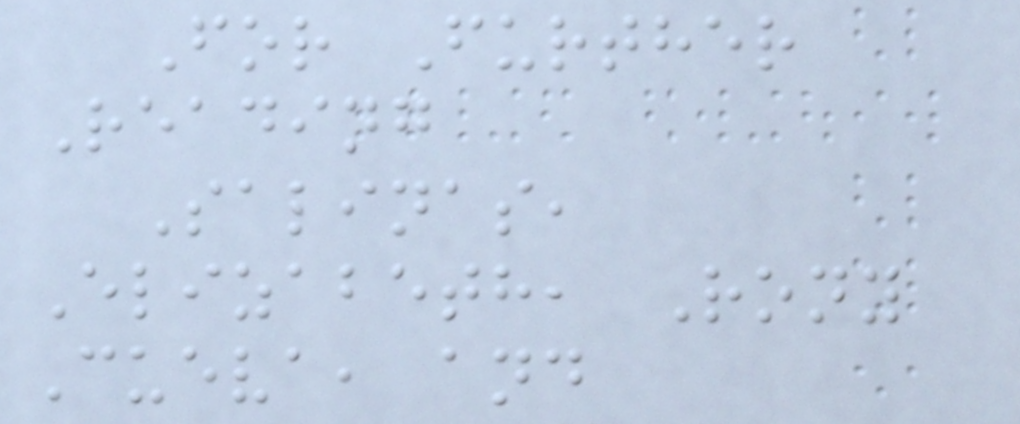For Further
Reading
Salinas,
Elizabeth, Rony
Cueva, and
